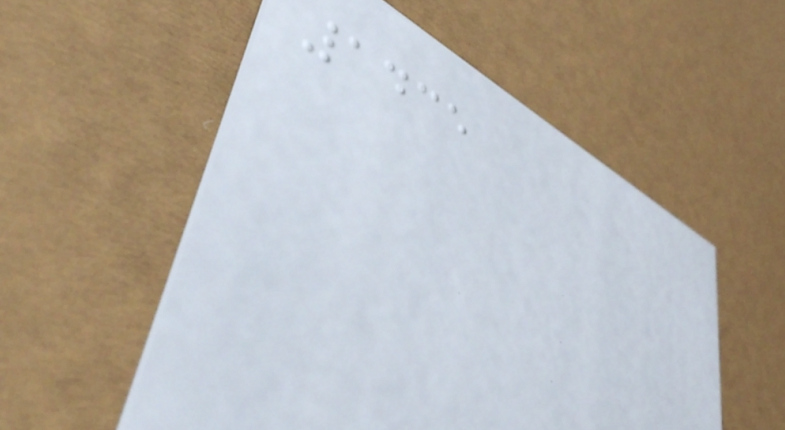1435
